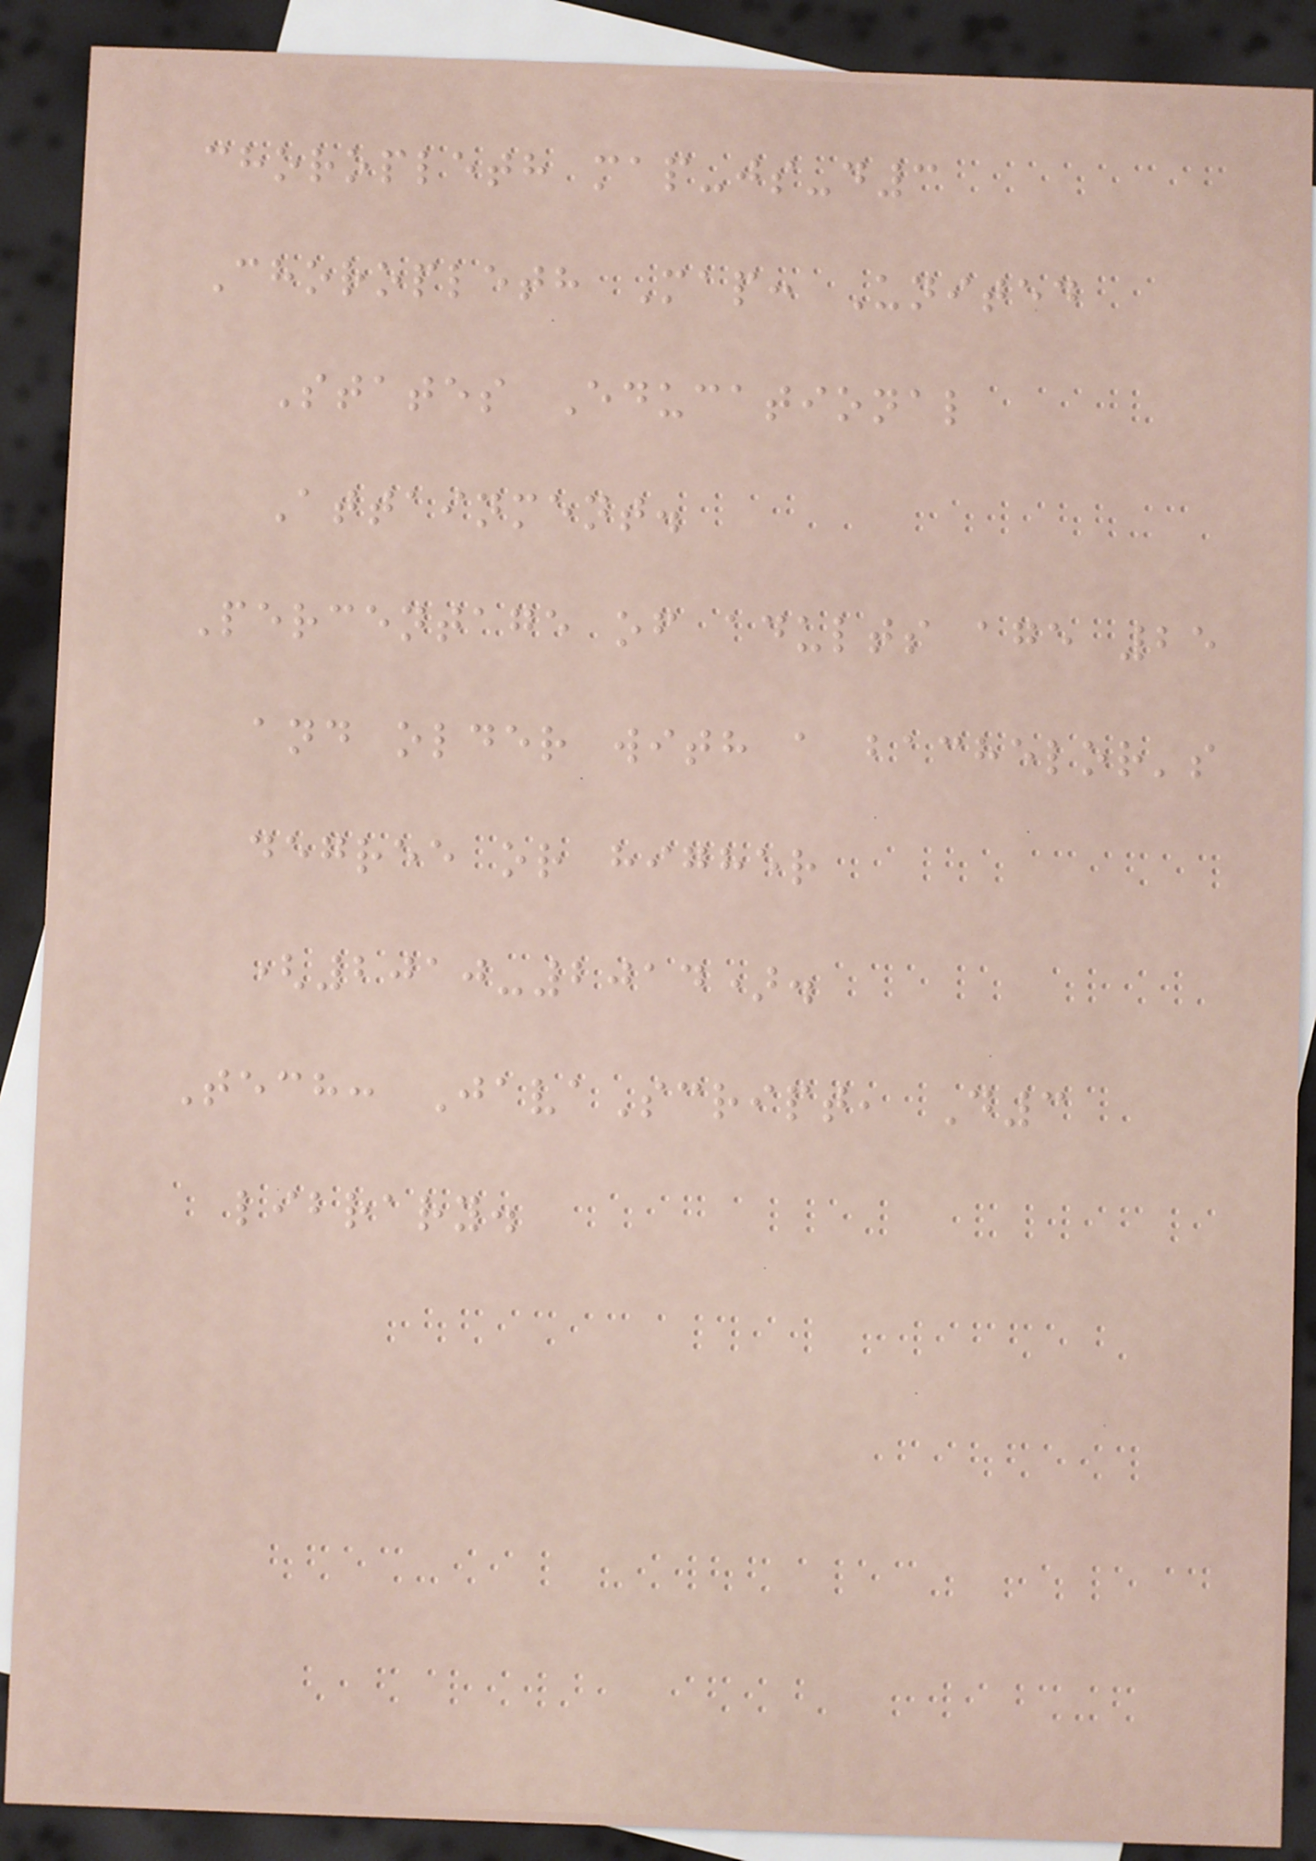choropleth map-js-d3
Choropleth Map: United
States Educational
Attainment.
Percentage of adults age 25
and older with a bachelor's
degree or higher
(2010-2014).
Tech: JavaScript, D3
library.
